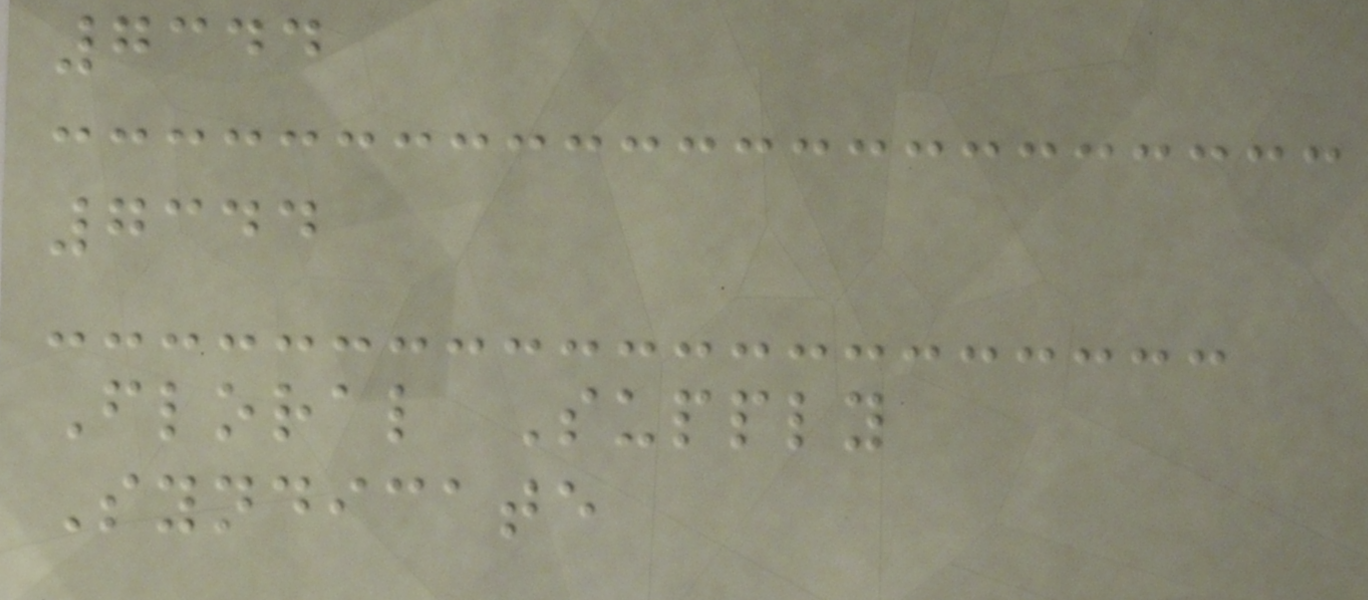7344
7344
Floral Supply
Syndicate
